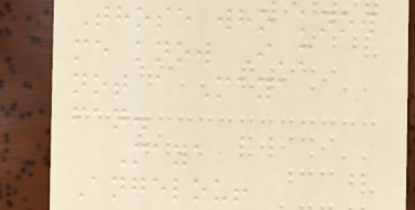Those who know
me know I'm
not a Maya
fan.
Maya
Angelou!
